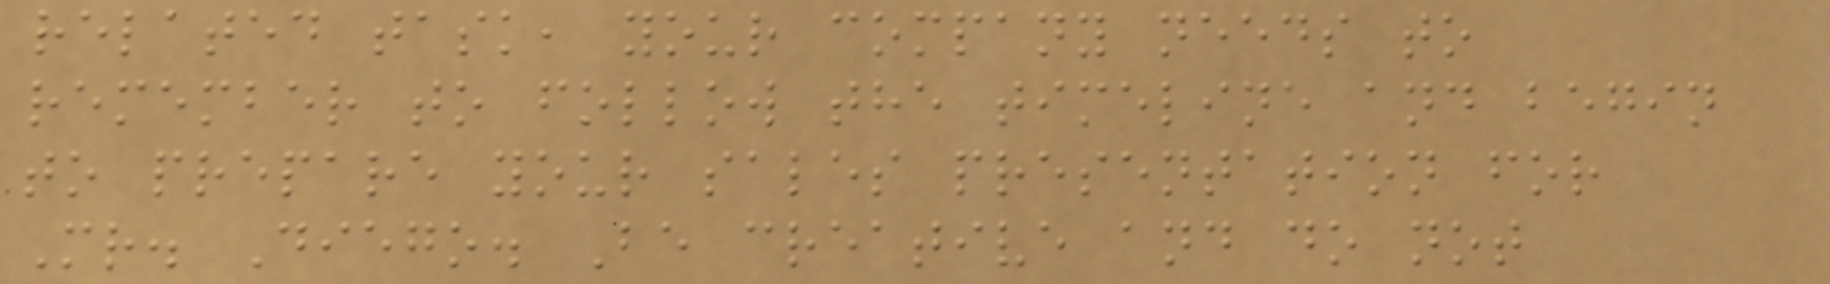related task, your company needs to
remember to follow the timeline and begin
to prepare your sales presentation for
Mr. Diego. Be creative and do not
